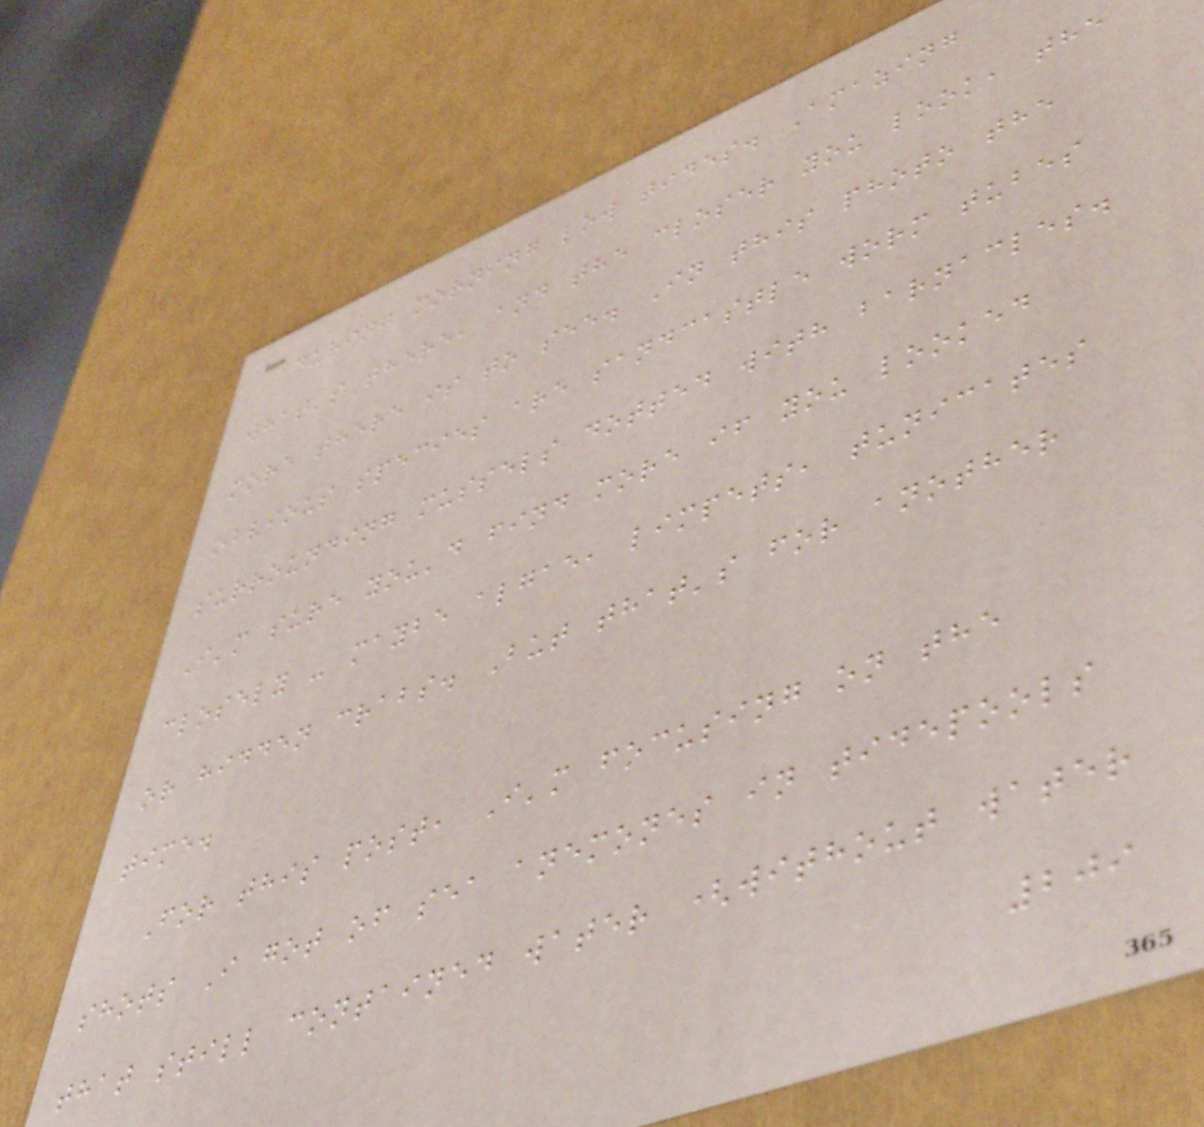during morning low tides. Amazing
what's there, and the closer you look, the
more there is to see. In this photo the
obvious species are sandcastle worm tubes
surrounding mussels dotted with barnacles.
I'm sure you'd find more if you looked
closely - maybe algae, limpets, tunicates
or hidden crabs. But that's for another
time.
For this post, I'm focusing on the
shots I got of sea anemones in tidepools
that still contained water (without water
209
